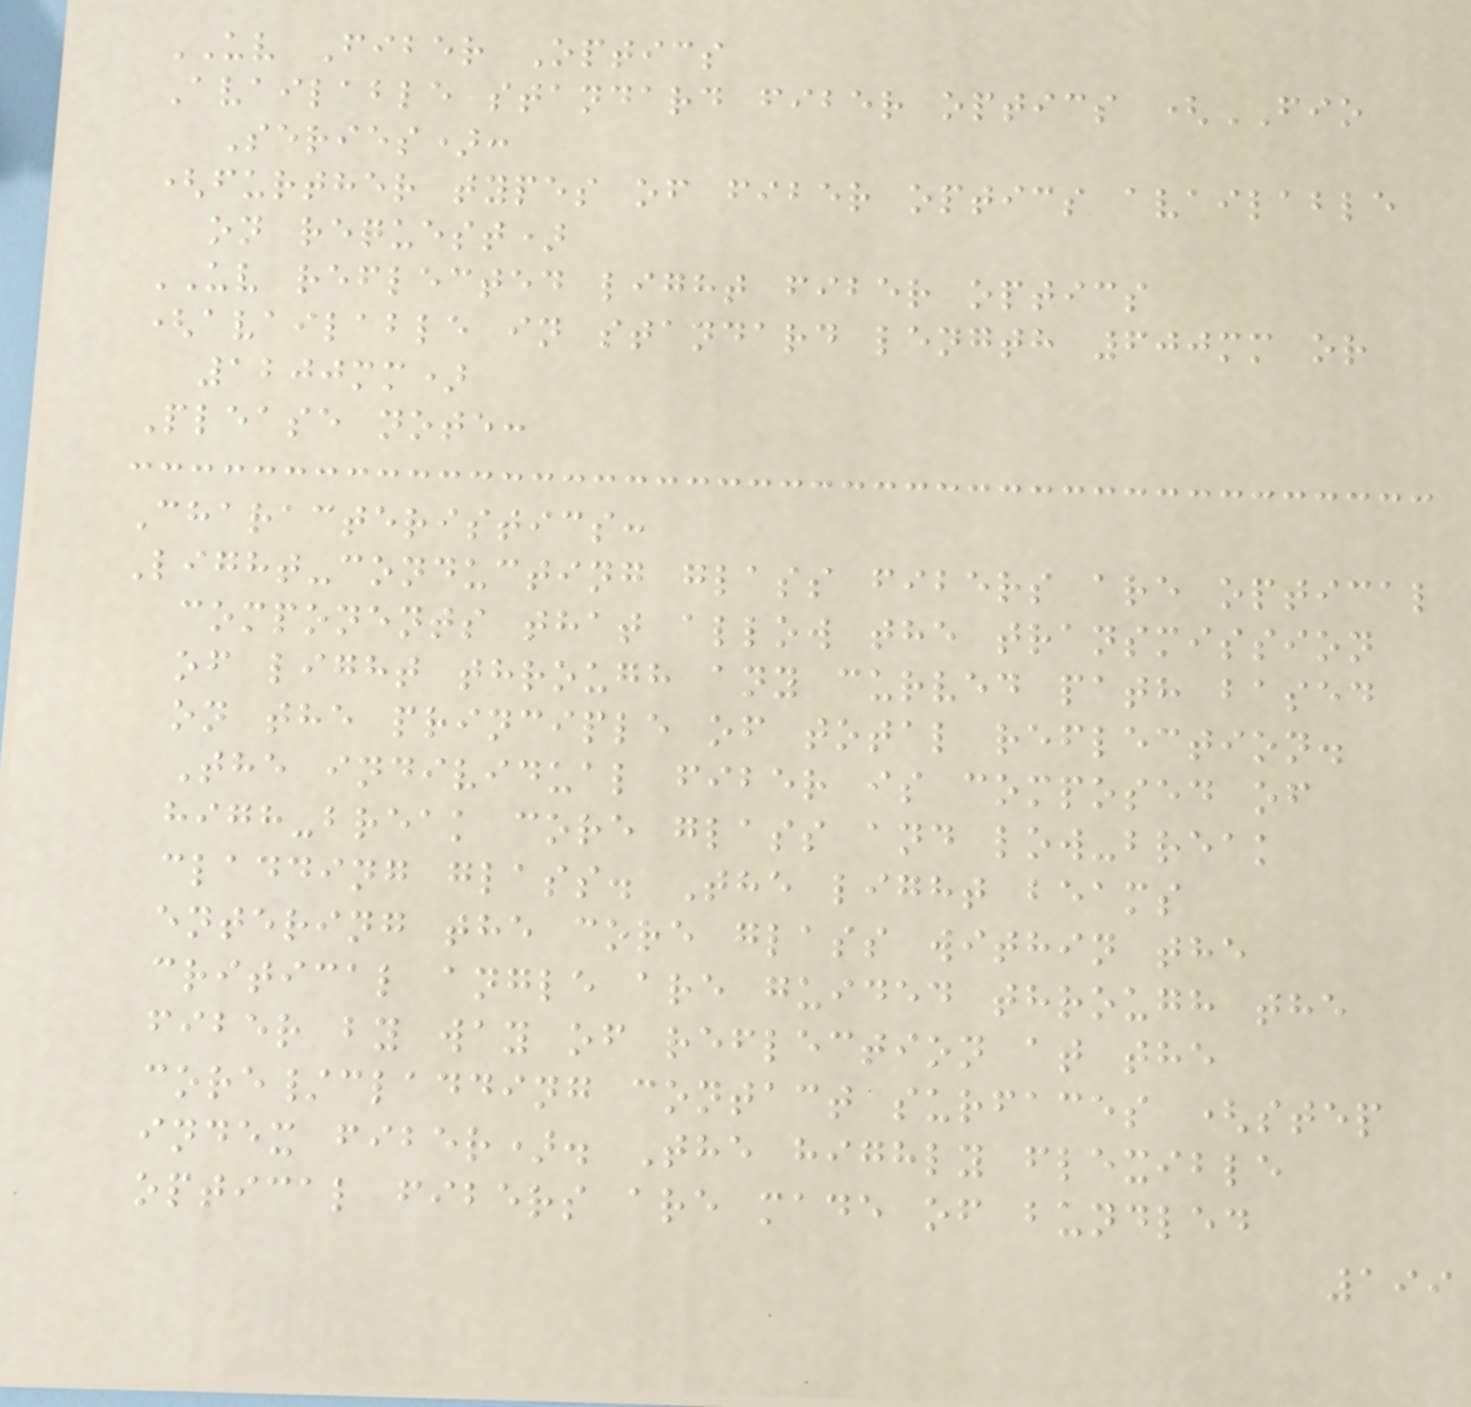UV Fiber Optics
Available standard fiber optics (FIO
Series):
(further types of fiber optics available
on request)
UV reflected light fiber optics
(available in standard length 600mm or
1200mm)
Please note:
Characteristics:
Light-conducting glass fibers are optical
components that allow the transmission
of light through any curved path based
on the principle of total reflection.
The individual fiber is composed of
high-break core glass and low-break
cladding glass. The light beams
entering the core glass within the
critical angle are guided through the
fiber by way of reflection at the
core/cladding contact surfaces (step
index fiber). The highly flexible
optical fibers are made of bundled
199
